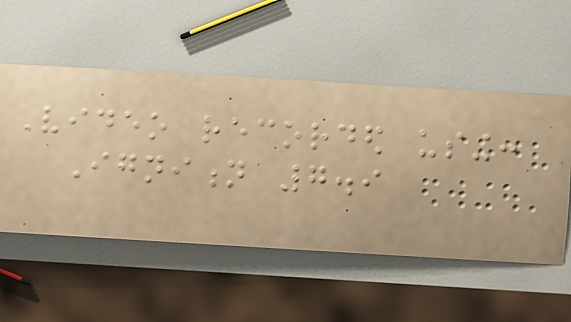Video recorded using:
Ignition 7.9
